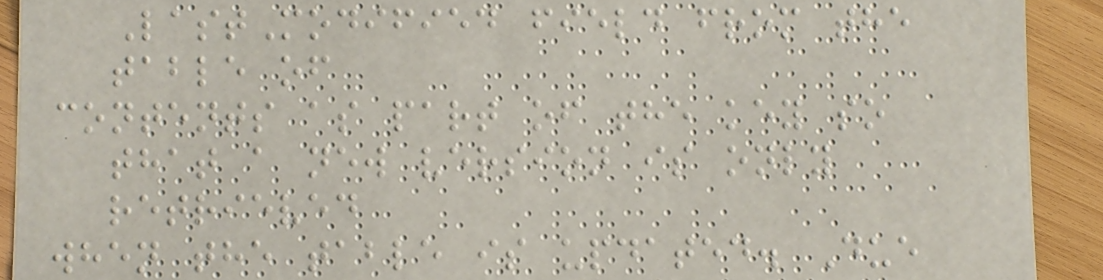LastModified field from the
table of
contents as part of the key so
that a new version is only
retrieved
when the table is updated. Due
